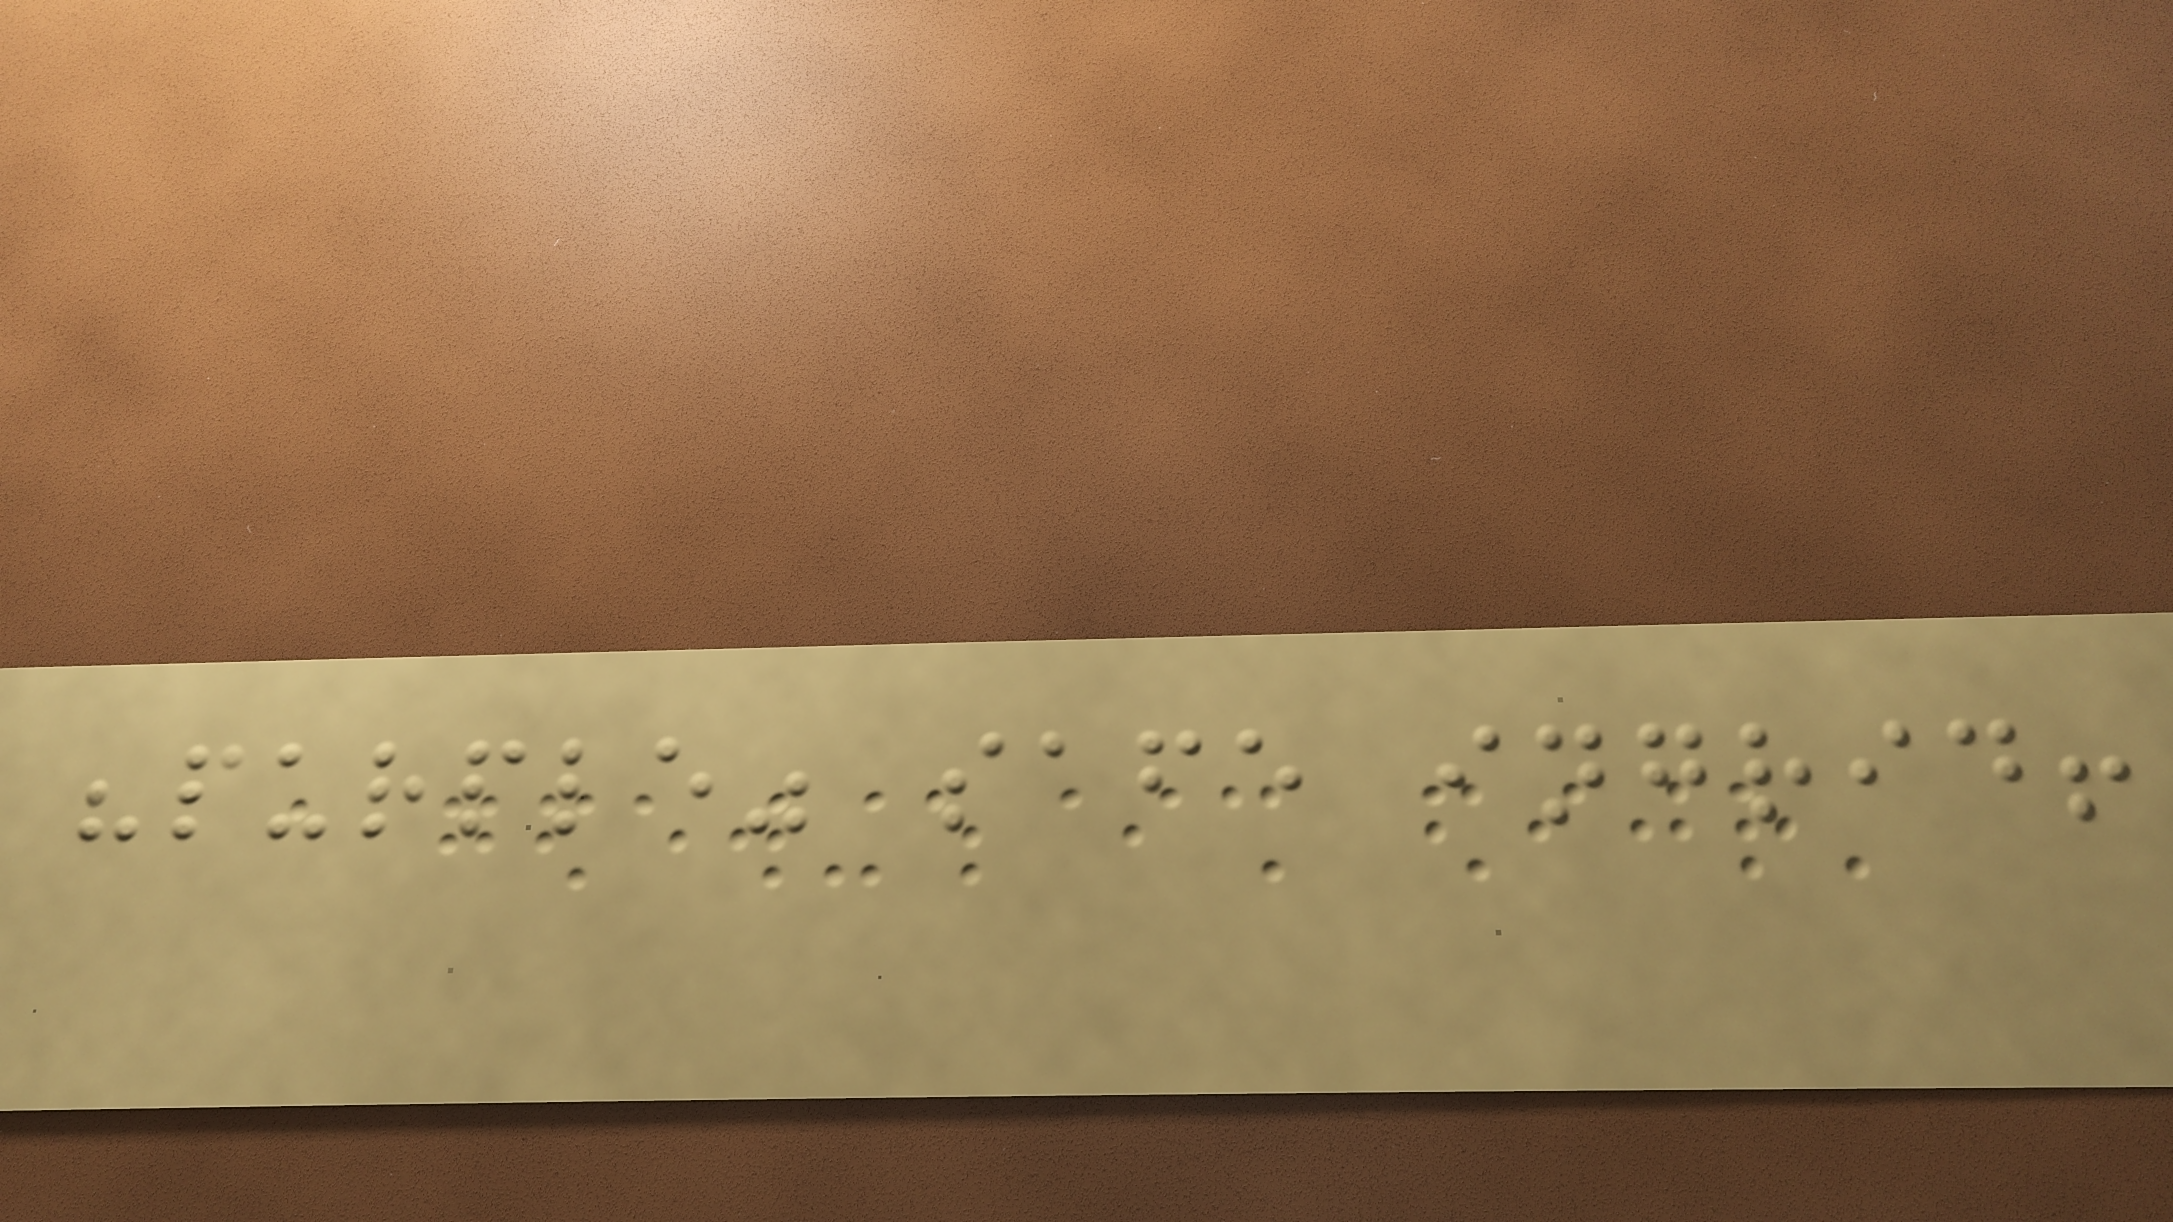"purple" safe ingrid!
